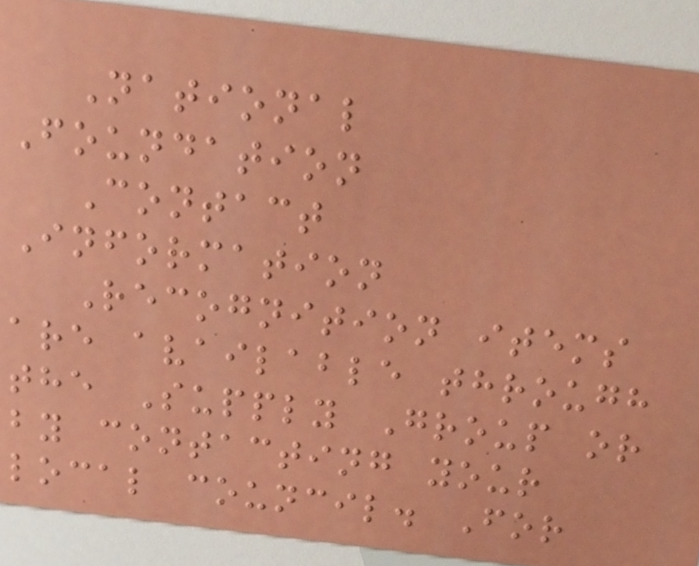National
Foundation
Contact
Information
Recognition items
are available through
the Supply Group or
by contacting your
local council. For
